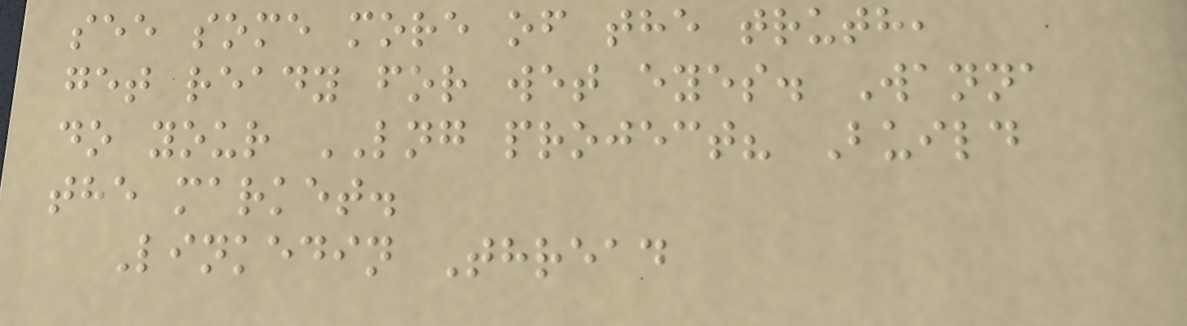see some more of the truth,
get ready for wet eyes. Wanna
do your LNG project? Build
the market.
Linkedin Thread
